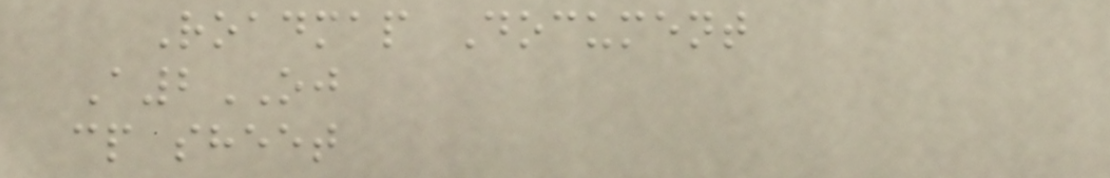Roadmap Document
A2OJ
cp sheet
